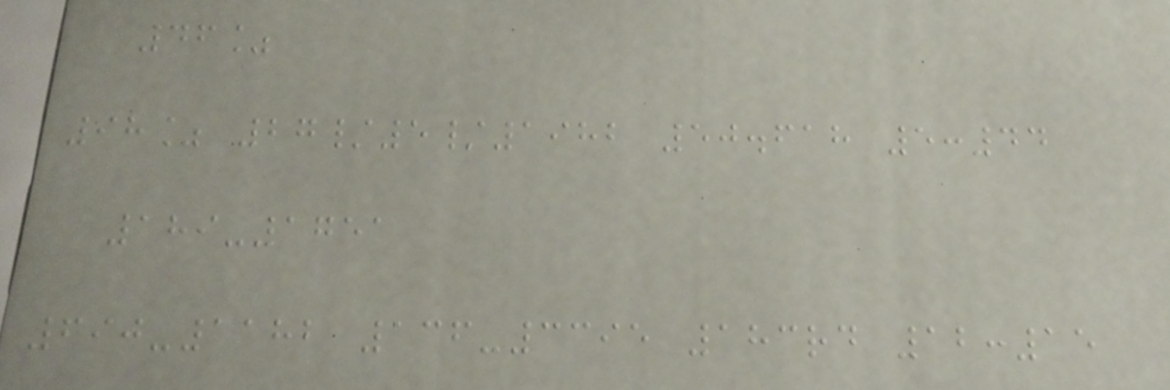46%
98% 27/5/1982 50.618 5:44
189-1751
690-1182 136-3395 183rd 12:15
